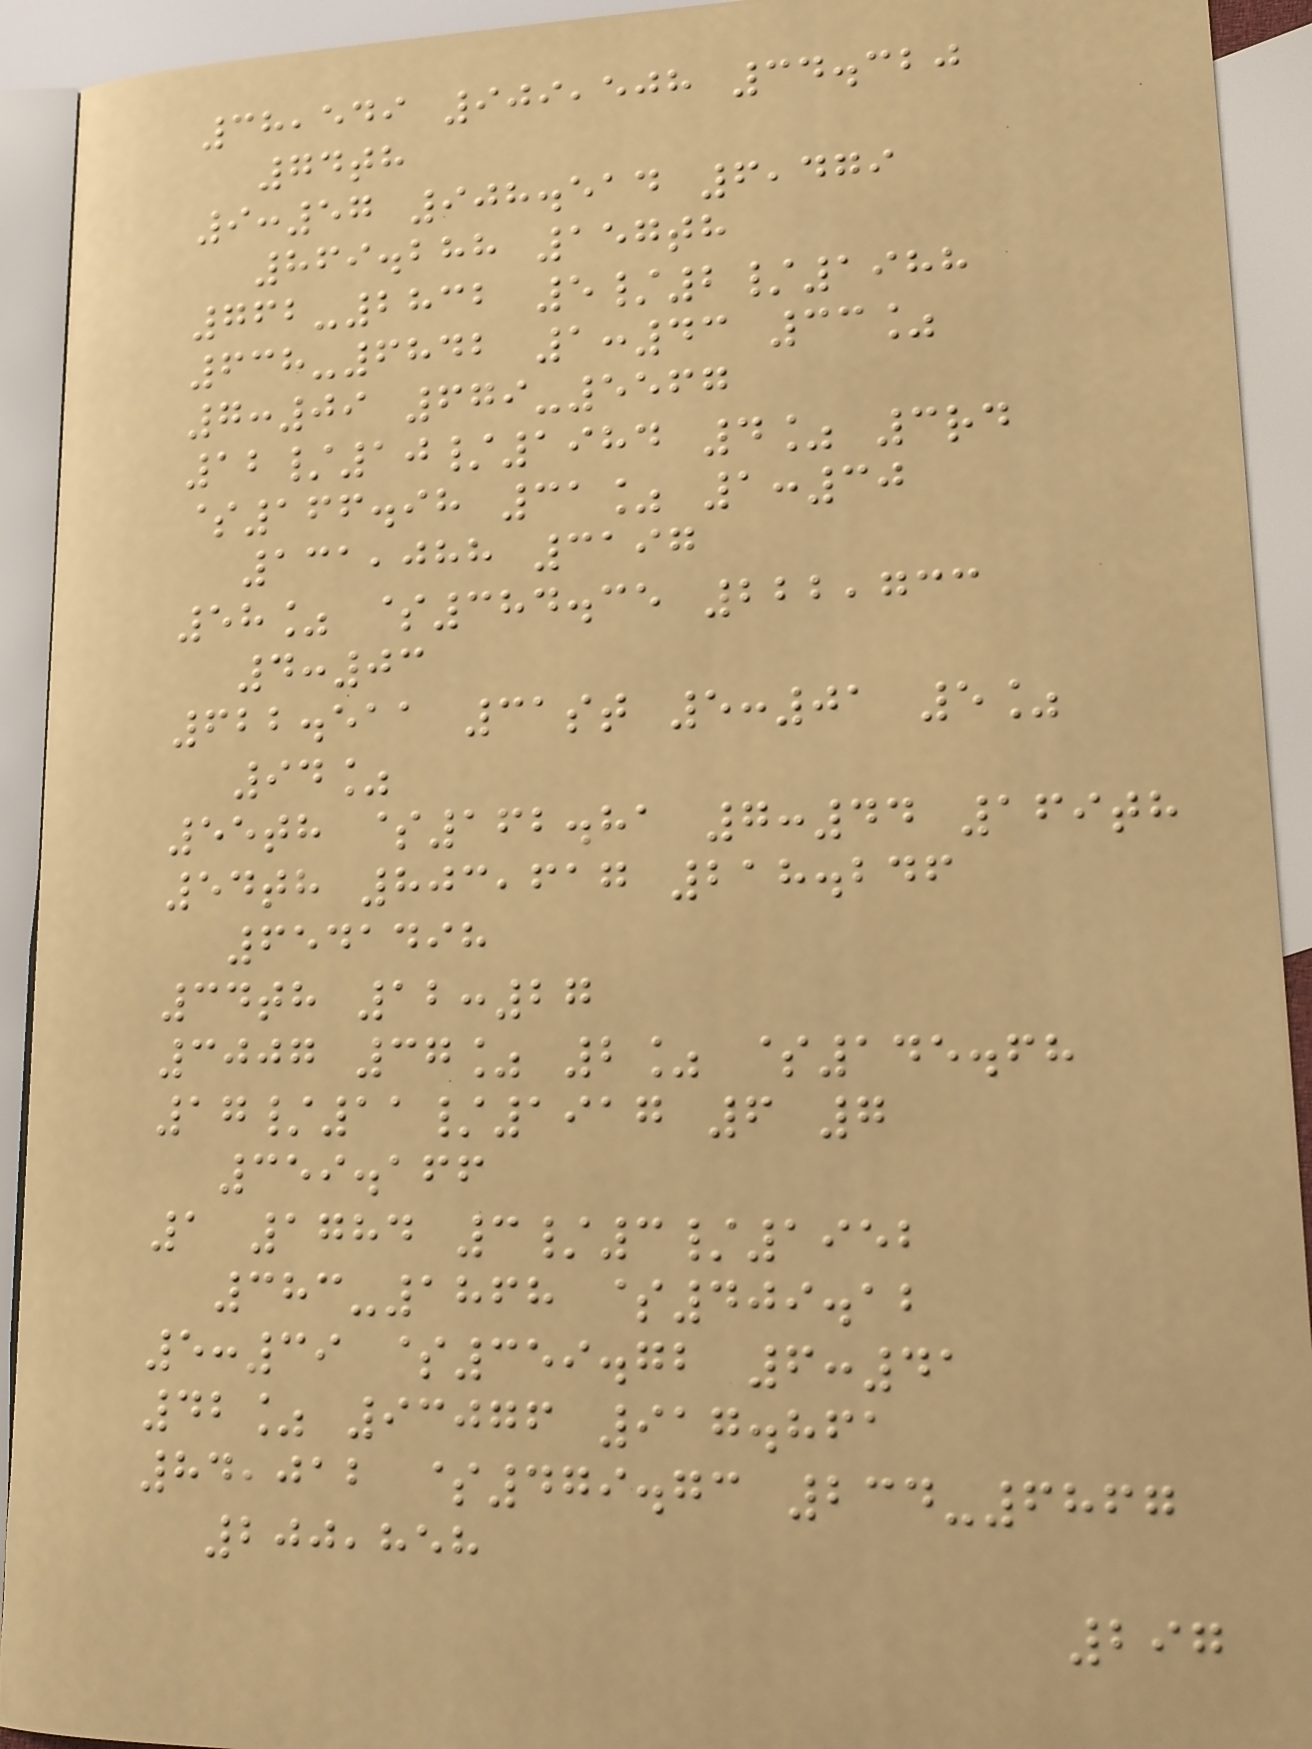38,549 909,508 34.320
74th
9:57 908.514 6,479
869.288 157th
762-2832 5/2/1988
638-6842 1:43 33%
7:09 679-5567
12/10/1984 4% 3rd
$166.98 31% 1:30
131,088 3197
58% $384.35 222,733
4:03
622.511 31st 5:01 5%
94%
55th $162.81 7:44 169th
54th 803,617 218.246
6541498
34th 12:27
3007 37% 2% $145.68
17/11/1917 6 7
359.166
1 1784 3/3/1952
383-1868 $409.12
5:39 $359.72 6:41
42% 93076 917.861
84,012 $479.73 234-6867
200,858
297
